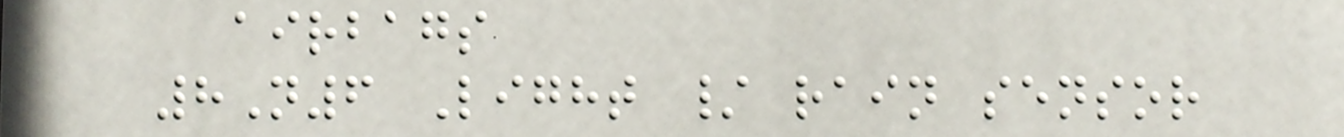airbags
8N6 Light / rain sensor
